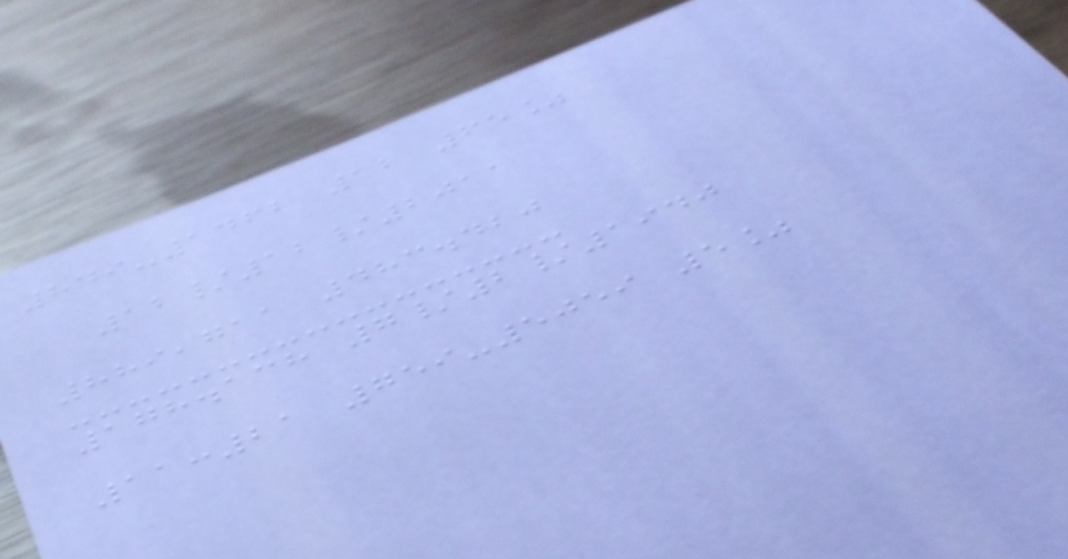849-1462 12 65%
12/12/2011
889,711 483.420
178.138 7/2/1940
11:21 759-5059 5%
